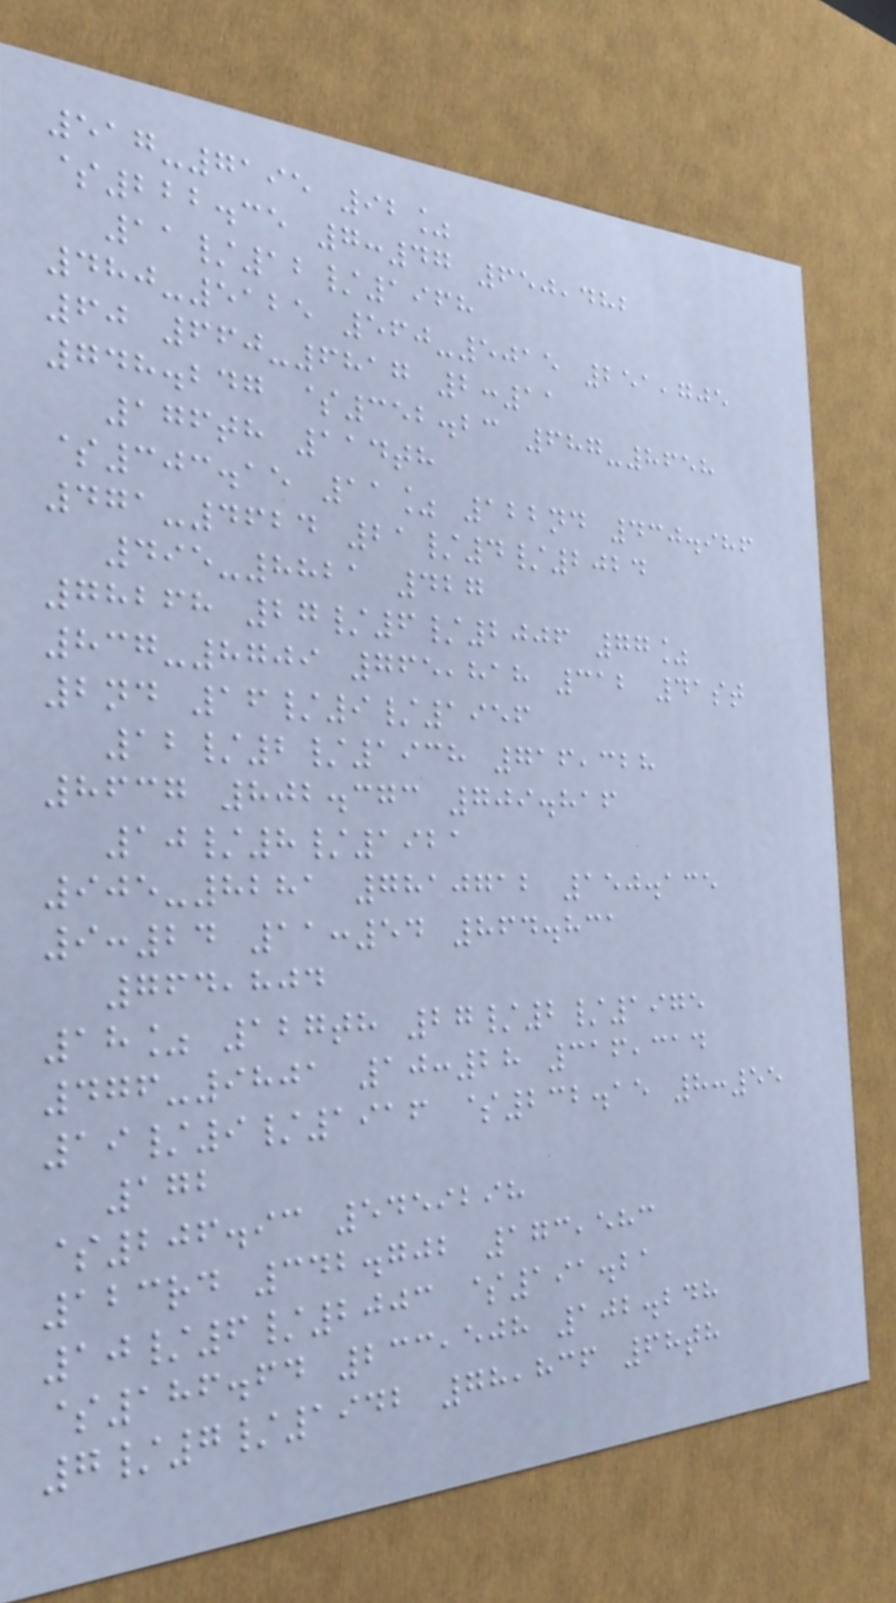517-7195 92%
$222.35 7:47 650,482
11/12/1968
480-5125 560-5015 251,705
60 660-6817 2:11
748.247 $352.23 687-8658
176th 114th
$303.15 11% 122nd 430.986
471-4624 21/4/2024
495-8821 427
78268 27/6/2006 77%
837-8709 765,818 312 41st
2nd 16/9/1956
12/2/1938 716,328
8637 802.373 709.816
10/8/1921
905-8281 7810712 150.135
9:24 11:54 864.831
764,804
18% 127th 27/2/1975
476-9801 10:28 316,314
19/9/1916 $232.15 8:55
172
$206.93 5459298
123rd 342.702 173,583
10/6/2003 $191.21
$186.64 233,508 102.248
7/7/1942 78,836 68th
